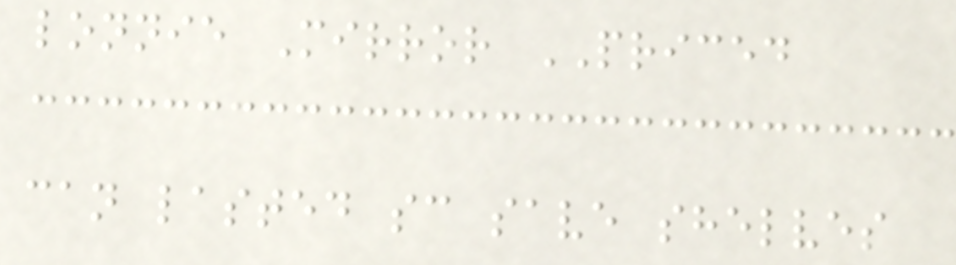lonnie Mirror PRICED
can lasted sc save shelves
